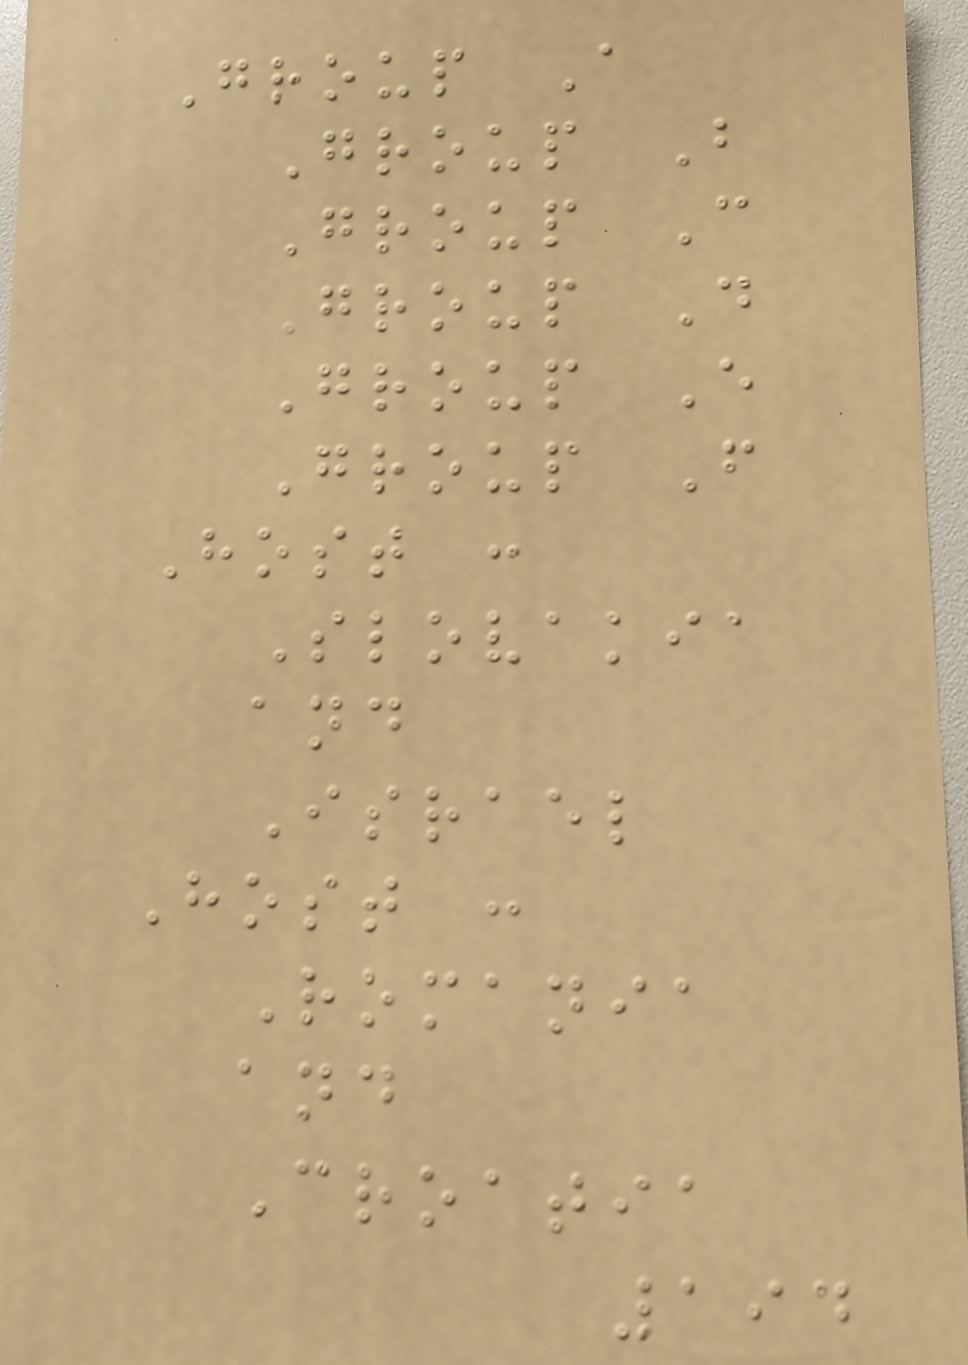Group A
Group B
Group C
Group D
Group E
Group F
Host :
Slovakia
and
Israel
Host :
Romania
and
Croatia
194
